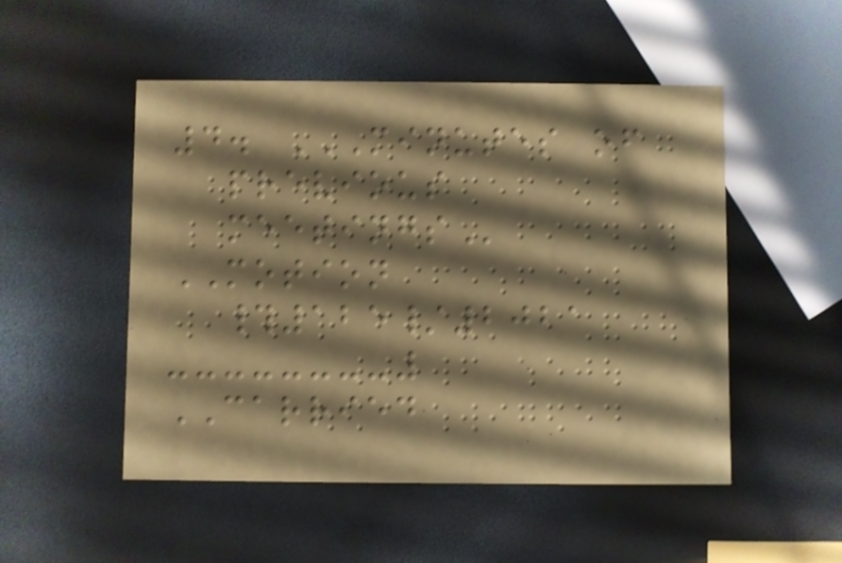4. MINUTES OF
PREVIOUS
MEETINGS
MOTION
#125/2021
CARRIED
